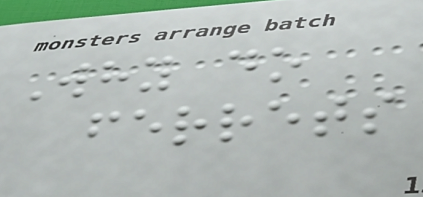Why do
ferrets
